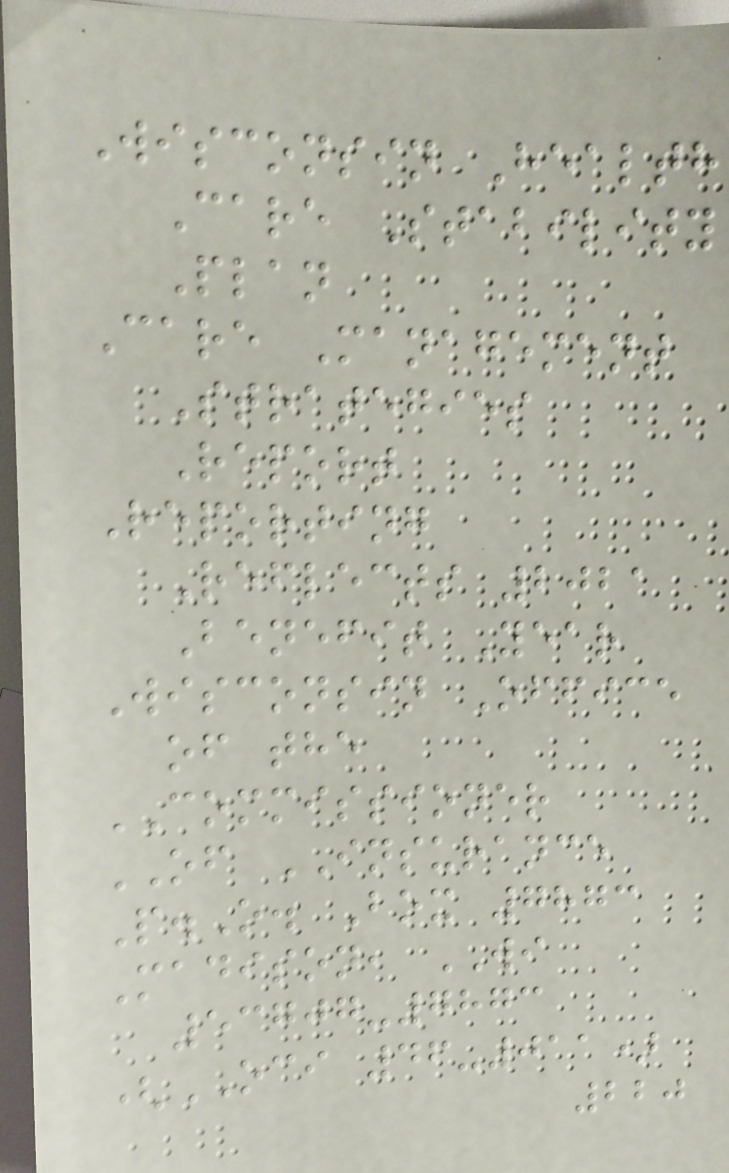Wisconsin Health
Care Stability
Plan
Care Management
Strategies
Report
Reporting
Reflects 2021
Benefit Year
Wisconsin Office
of the
COMMISSIONER
OF INSURANCE
P.O. Box 7873
Madison, WI
53707-7873
(OCI 46-011)
220
